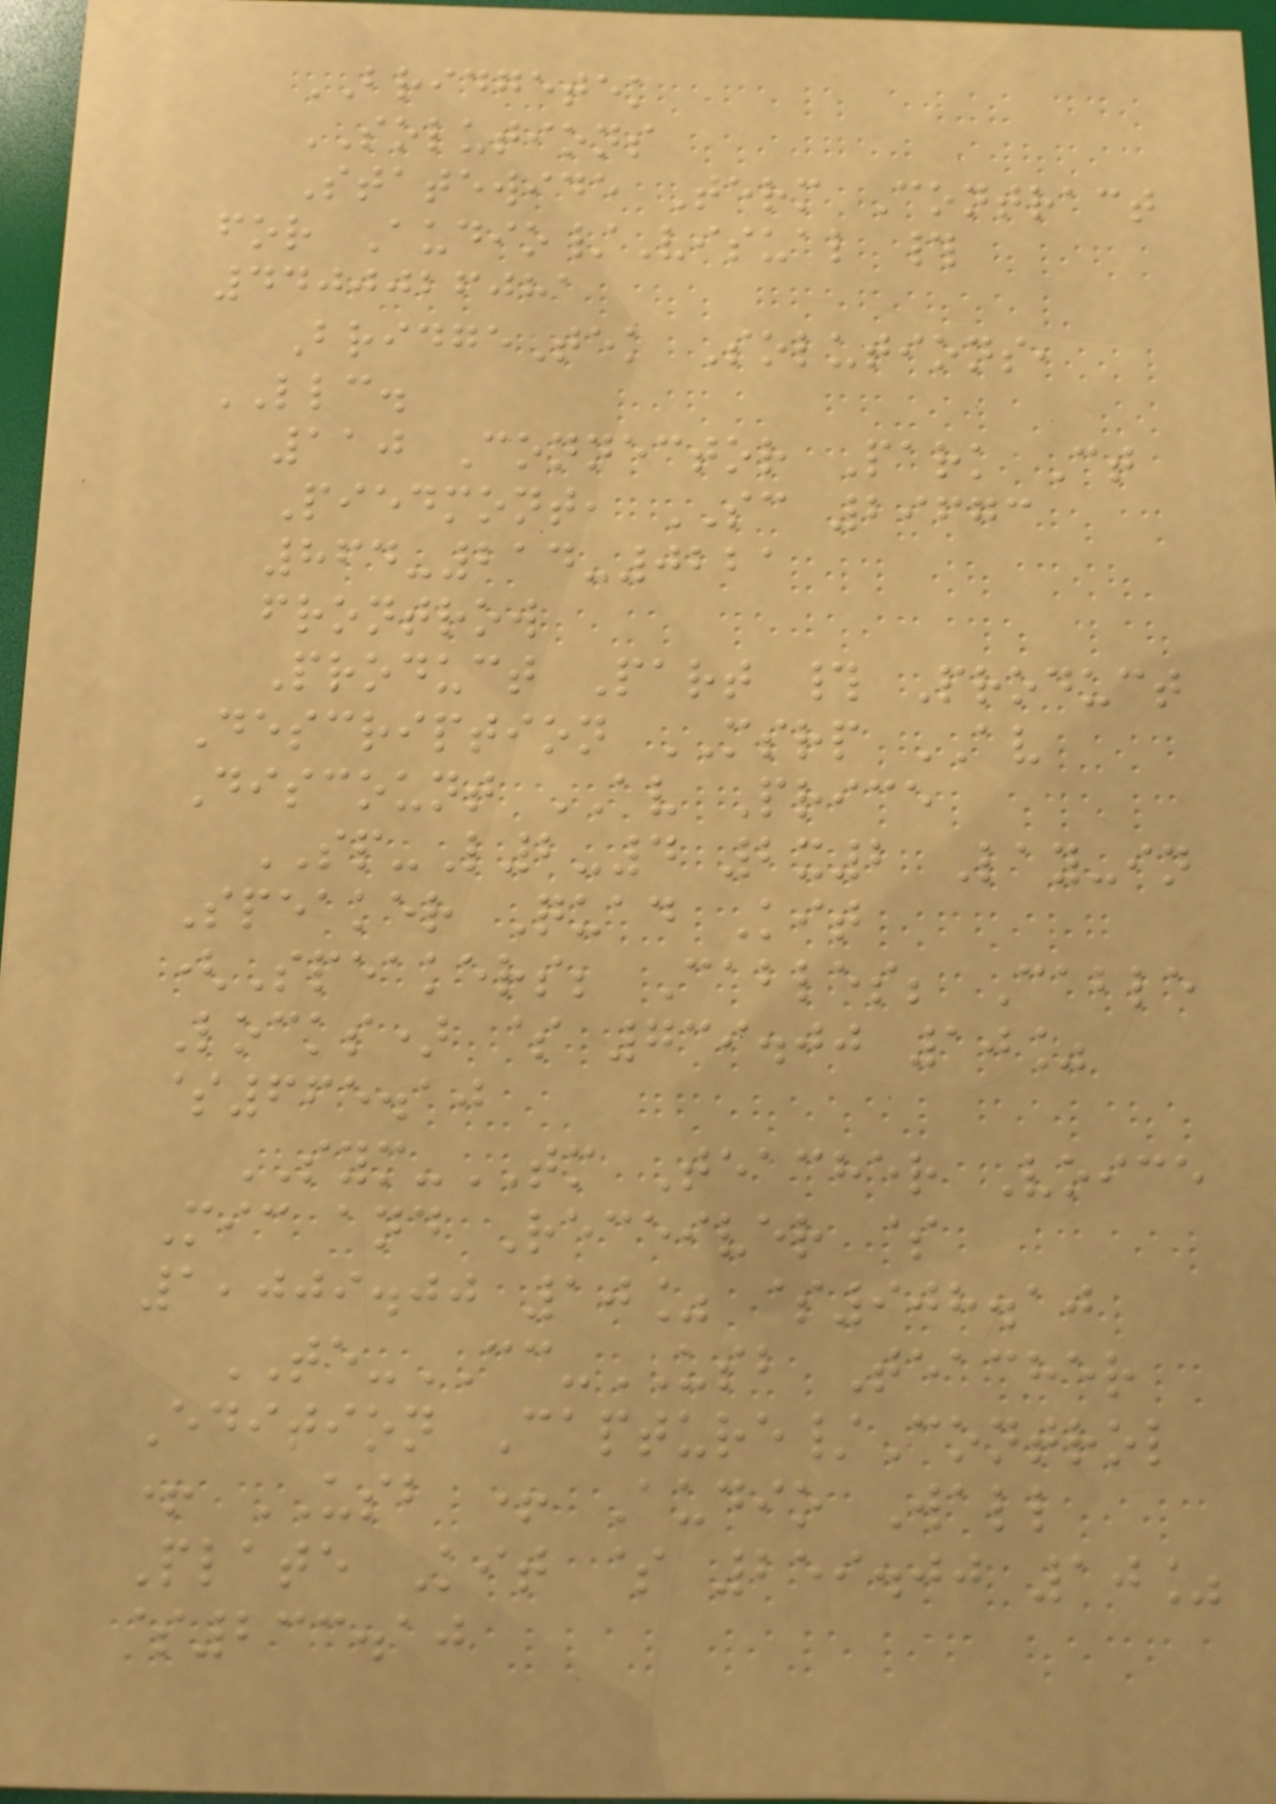BRIDGETEK
SOLUTIONS
Statewide Term Contract
for Audio/Visual #
4400026081
BridgeTek Solutions,
LLC.
110 Connector Park Ct
Piedmont, SC 29673
864-214-0221
frontrow
Product Part # Product
Description MSRP AV
Discount AV Price
SP-L2-4 2x2 Lay-in
Speaker Quad Kit
(Speakers; Cables; Cable
Locks) $ 739.00 10%
$665.10
SYM-TM Teacher Voice
Mic and Receiver $
1,009.00 10% $908.10
TE-CC-USB Teacher
Edition Capture/Control
+ USB + Audio Wall
Plate Kit $ 259.00 10%
$233.10
